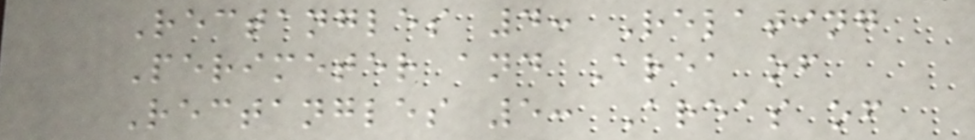Rectangles 4: Relating
Perimeter and Area of
Rectangles 5: Areas of
